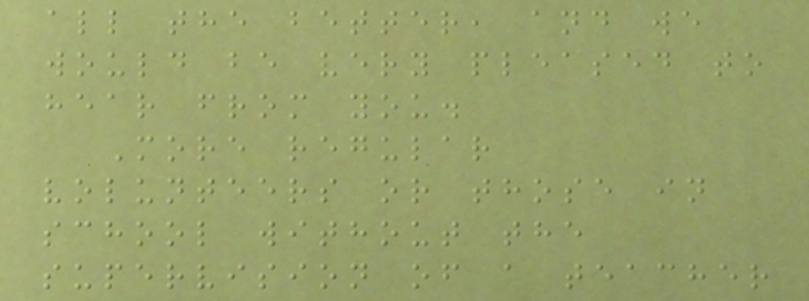all the better, and we
would be very pleased to
hear from you.
More regular
volunteers or those in
school without the
supervision of a teacher
